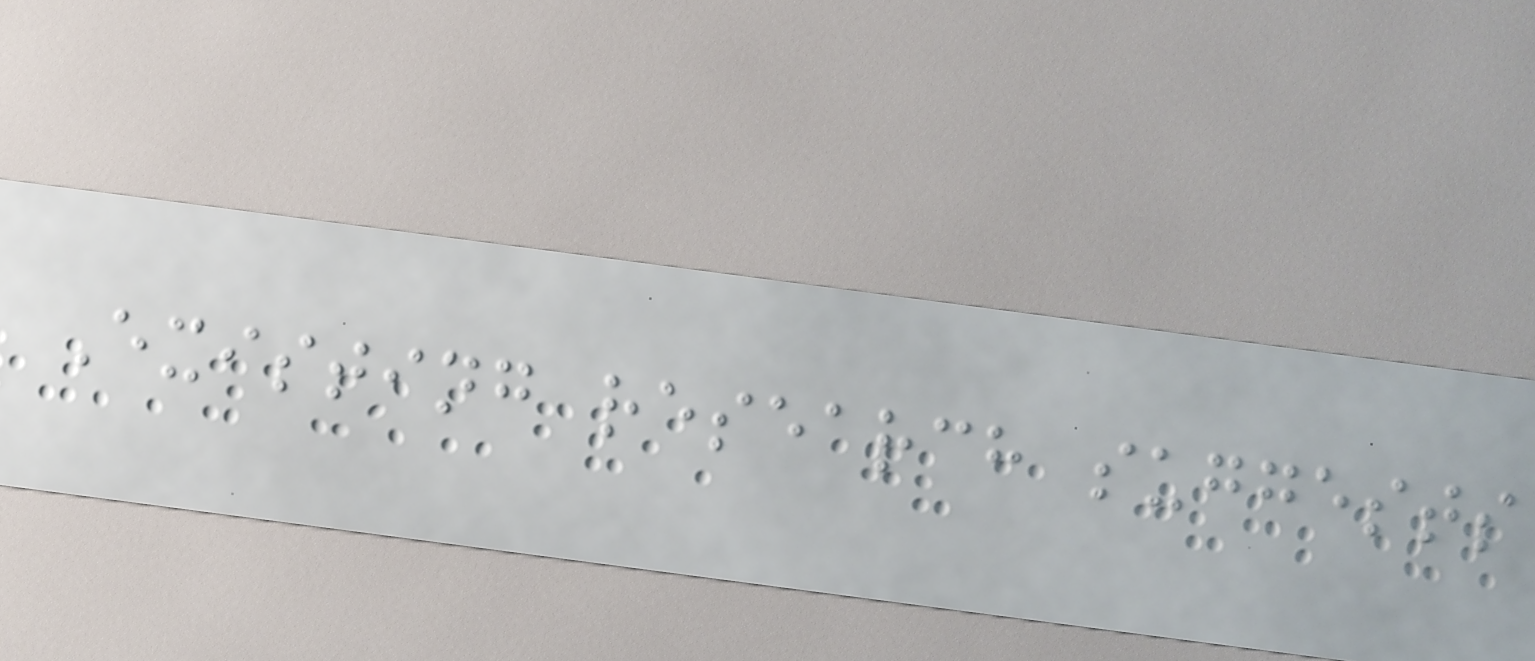Existing research suggests
